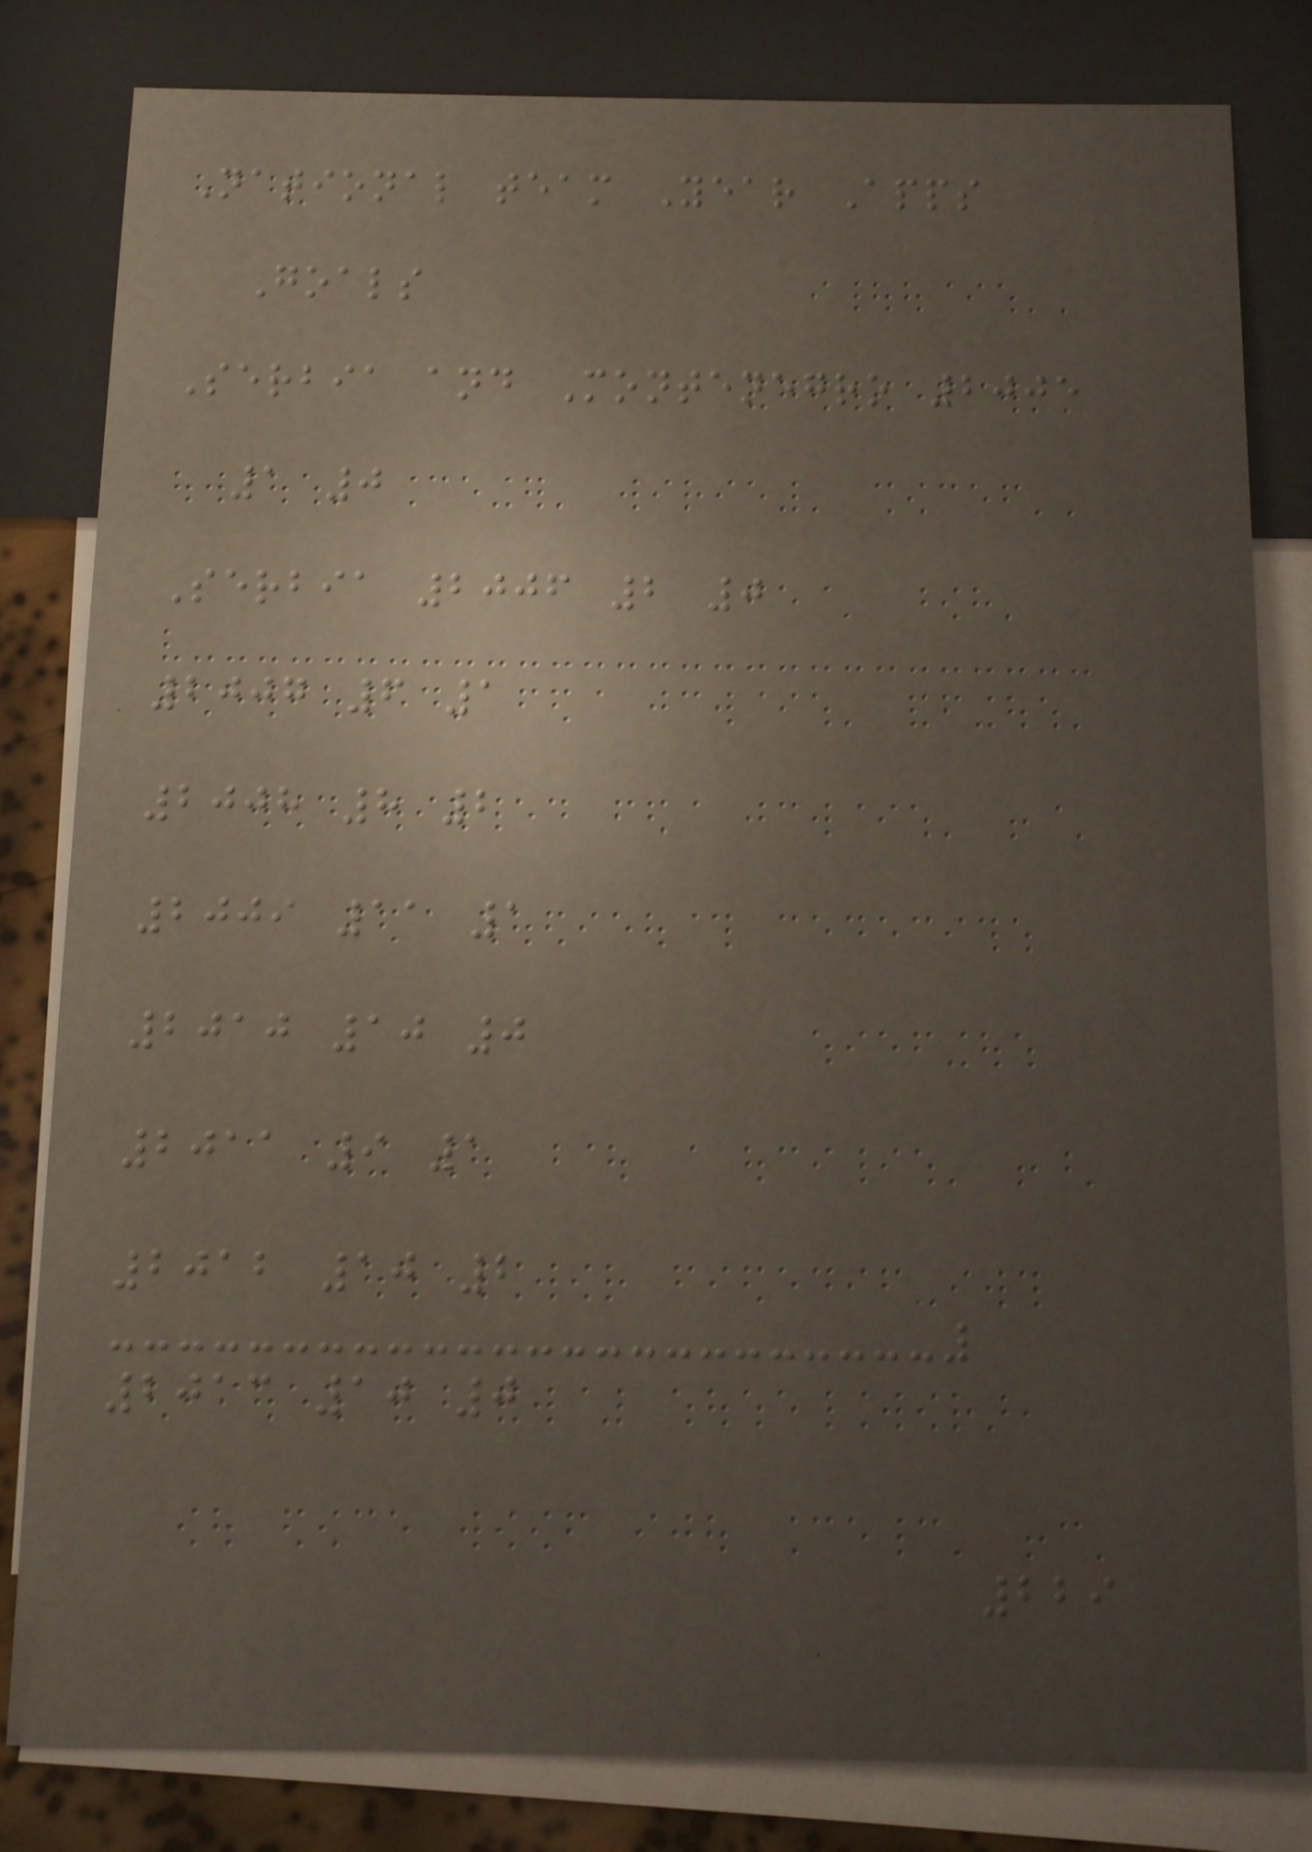National team Year Apps
Goals
Serbia and Montenegro 2005
1 0
Serbia 2006 2 0
2007 6 1
2008 8 2
2009 11 1
2010 10 0
2011 9 1
2012 10 2
2013 10 0
229
